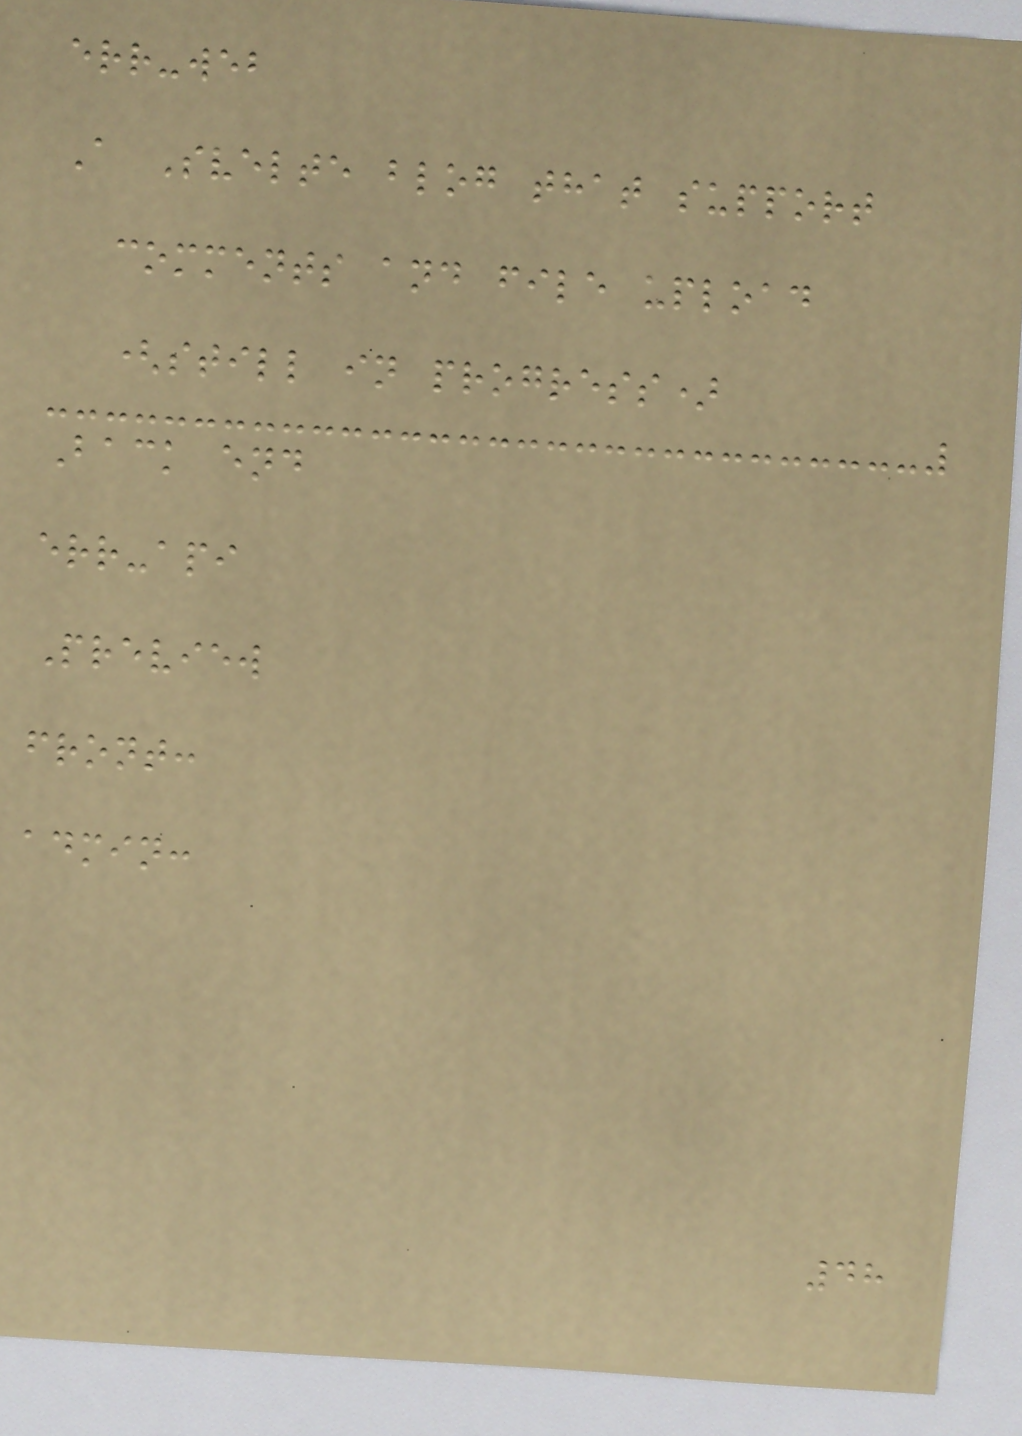err-web
A Svelte blog that support
comments and file upload
(still in progress)
Back end
err-api
Preview
front:
admin:
48
